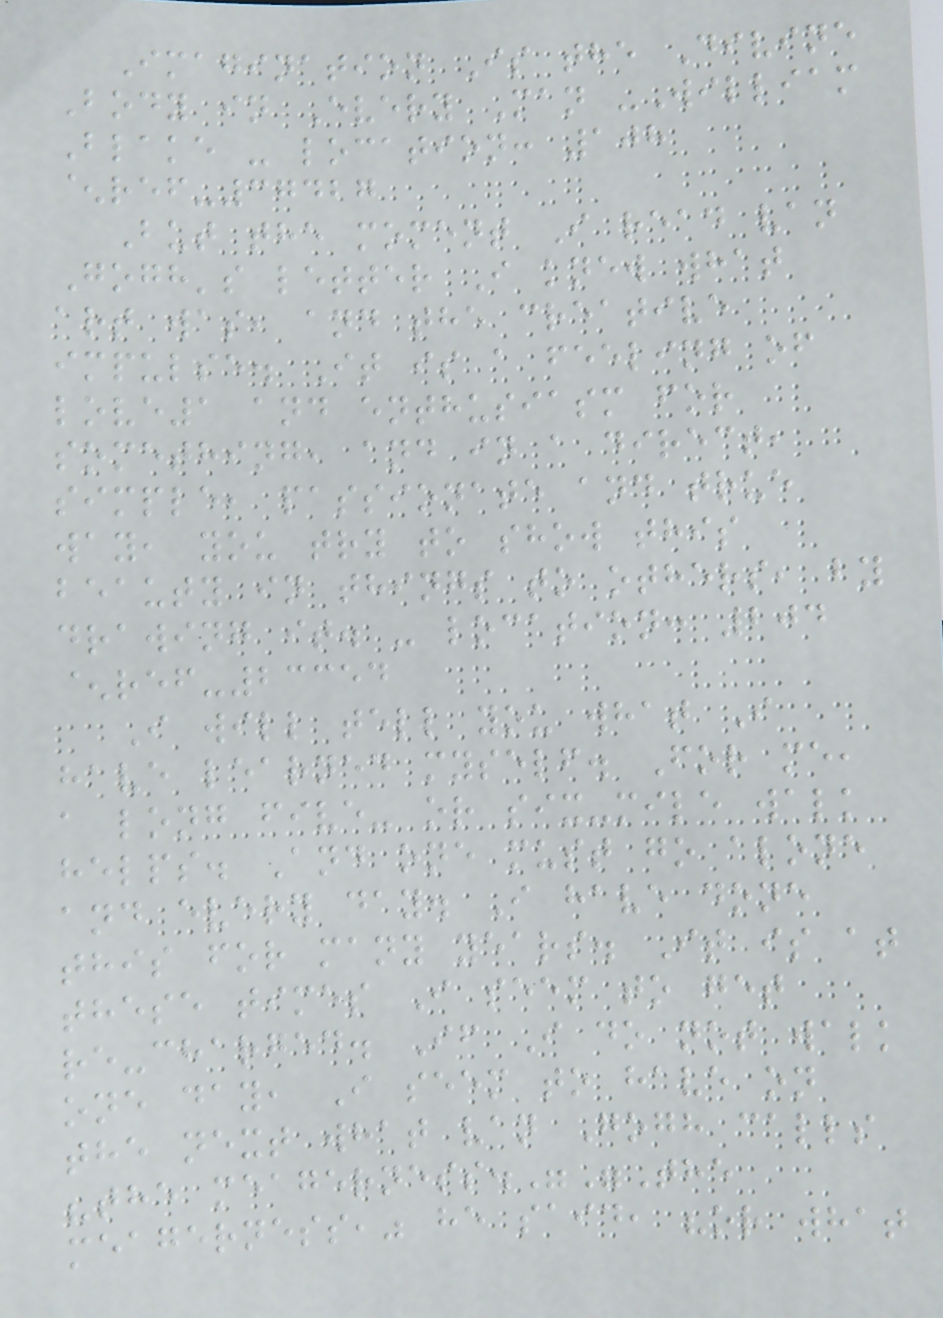Imagination Is the Divine
Body in Every Man -William
Blake - location: 108
^ref-37427
But the moment I read van
Gogh's letter I knew what
art was, and the creative
impulse. It is a feeling of
love1 and enthusiasm for
something, and in a direct,
simple, passionate and true
way, you try to show this
beauty in things to others, by
drawing it. - location: 204
^ref-23354
I will tell you what I
have learned myself. For me,
a long five- or six-mile walk
helps. And one must go alone
and every day. I have done
this for many years. It is at
these times I seem to get
re-charged. If I do not walk
one day, I seem to have on
the next what van Gogh calls
"the meagerness.""The
meagerness," he said, "or what
